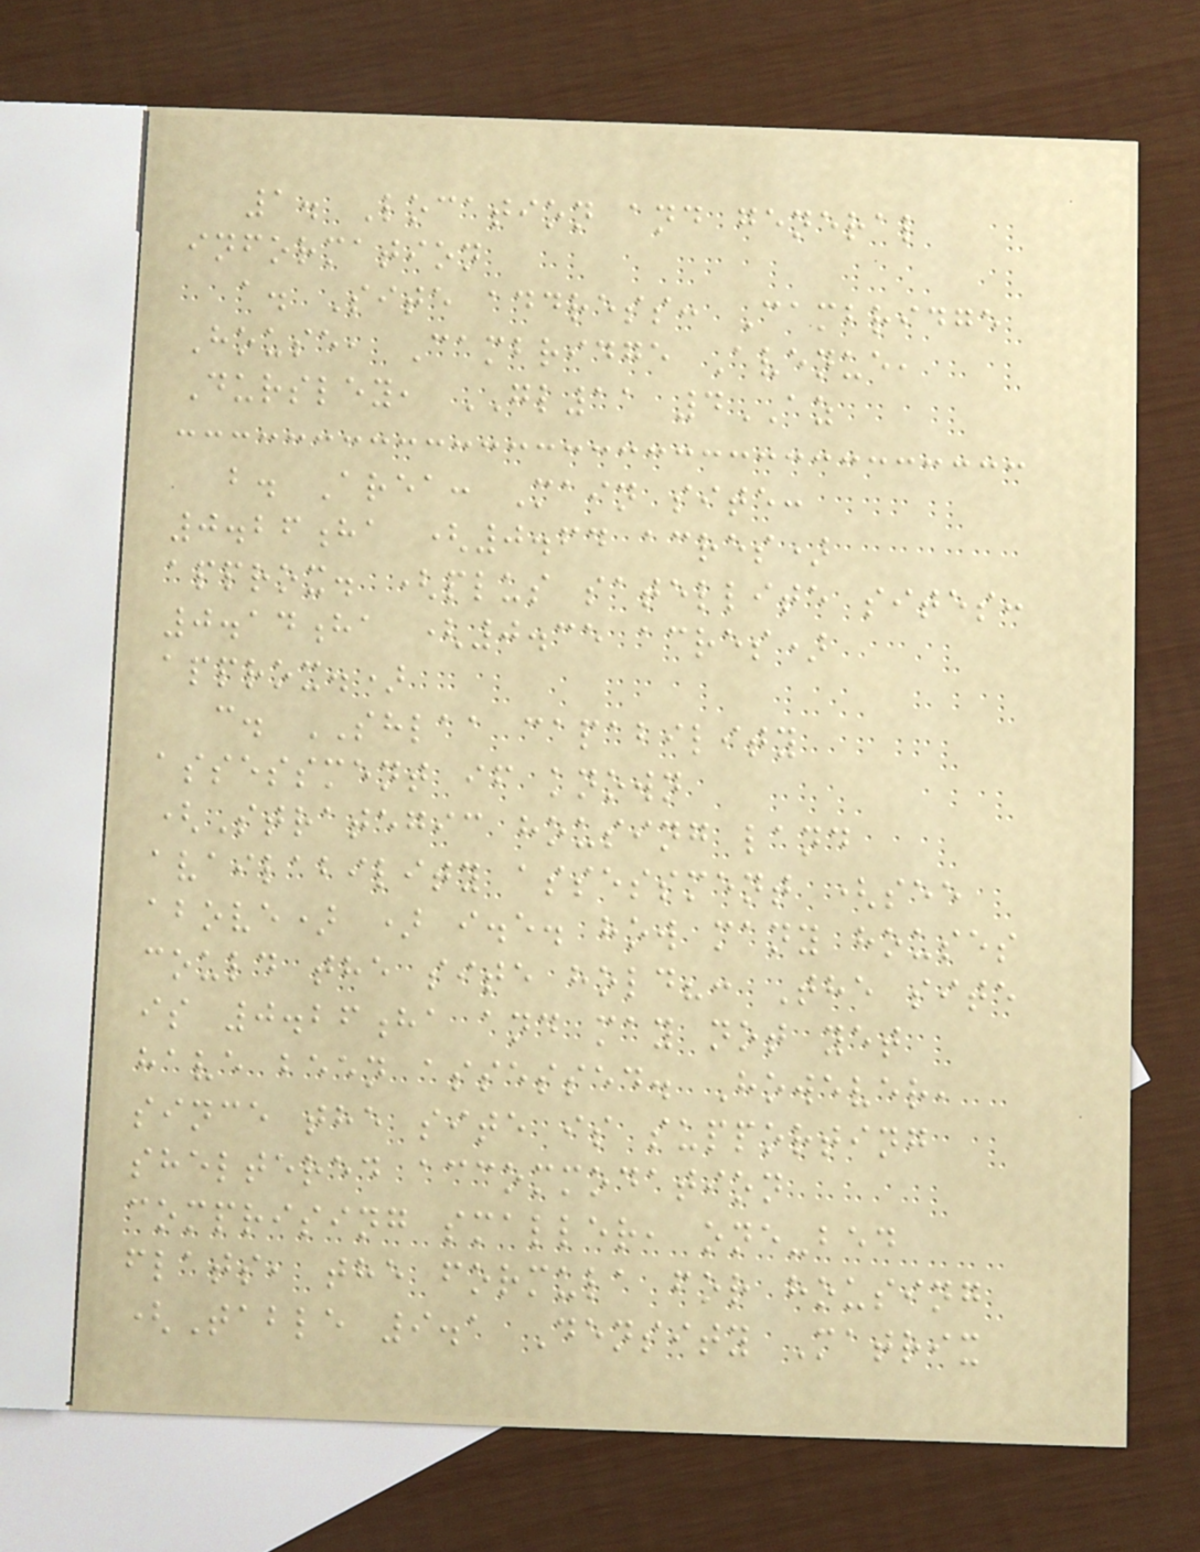1. Location and general
information
a. Site address: Cambridge
House, Cambridge Avenue,
Dursley, GL11 4AZ
b. Area: Main site:
0.26ha (0.64 acres)
approx. (plus satellite sites:
0.14ha (0.35 acres)
approx.)
c. SHLAA capability
assessment if known
(Strategic housing land
availability assessment (see
above) ) i.e. how many houses
could the site hold?: The site
is 0.26ha and may not yet
have been assessed. However,
since the site is supporting
sheltered accommodation
comprising smaller, one-bed
flats, the formula for housing
(Table 9.1 Density Matrix
